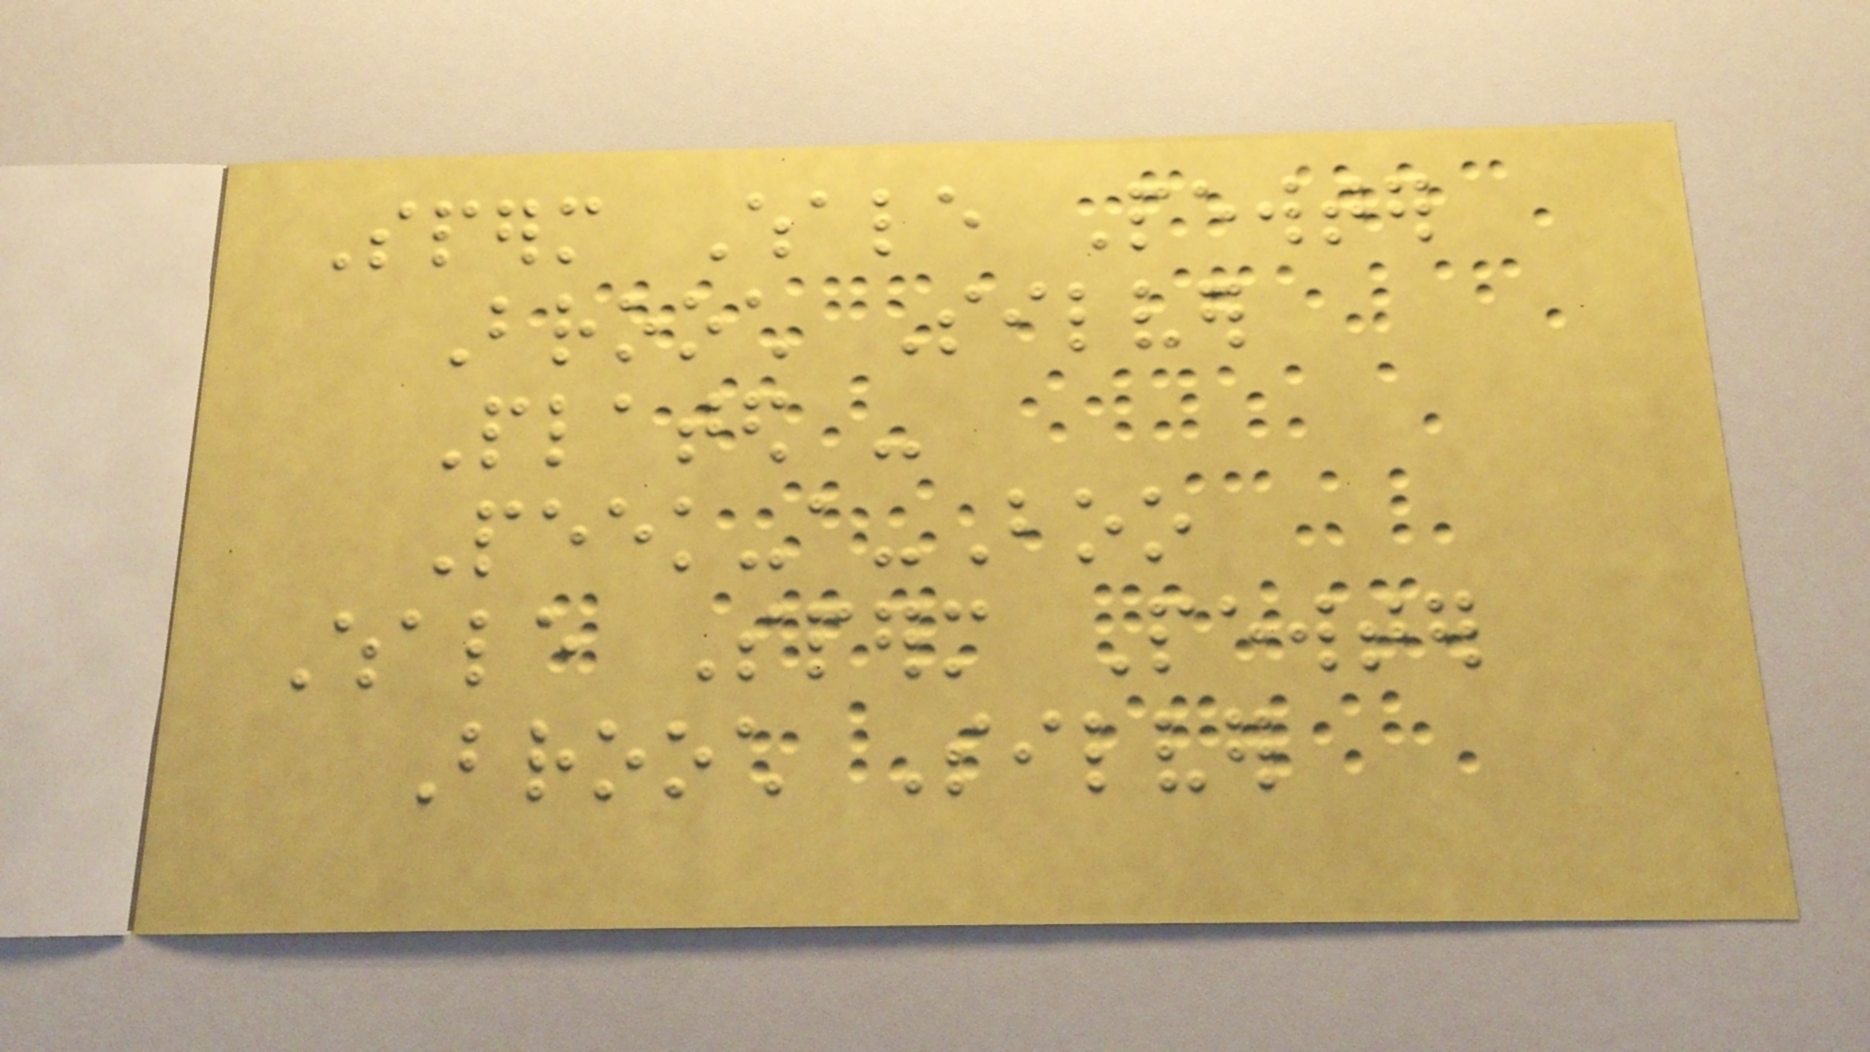Sperm Whale Pewter
Brooch Silver
Plated -
Peek-a-Boo
Whale Sperm Pewter
Brooch Silver
